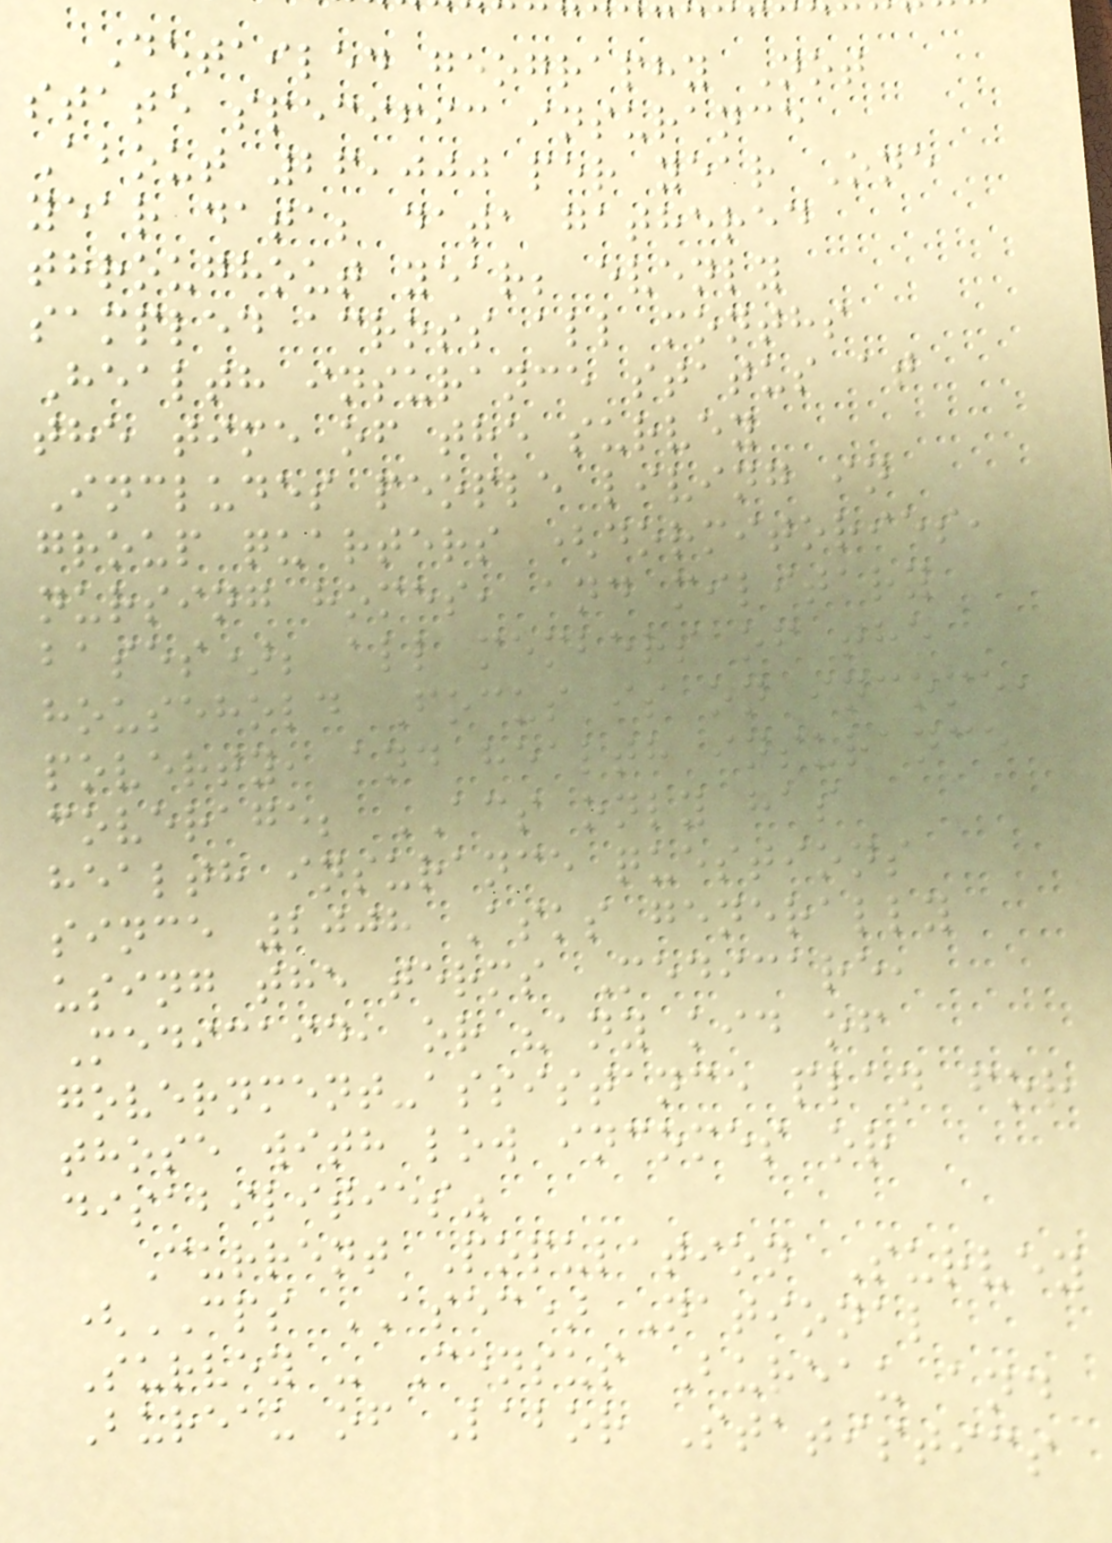Detailed geography Not
state specific insurance
About 26,000 per year One
year data; data gathered
throughout year; evenly
sampled across all months
Health insurance status at
the time of the survey
Includes people living in
group quarters (dormitories,
nursing homes, and military
bases); all members of the
household Focus is on income,
poverty, and health insurance
coverage; ACS only has
health insurance questions
since 2008 Asks generally
using the terms Medicare,
Medicaid, or "any kid of
government-assistance plan for
those with low incomes or
disabilities"
Current Population Survey
(CPS ASEC) National
Survey - Census Bureau and
Bureau of Labor Statistics
